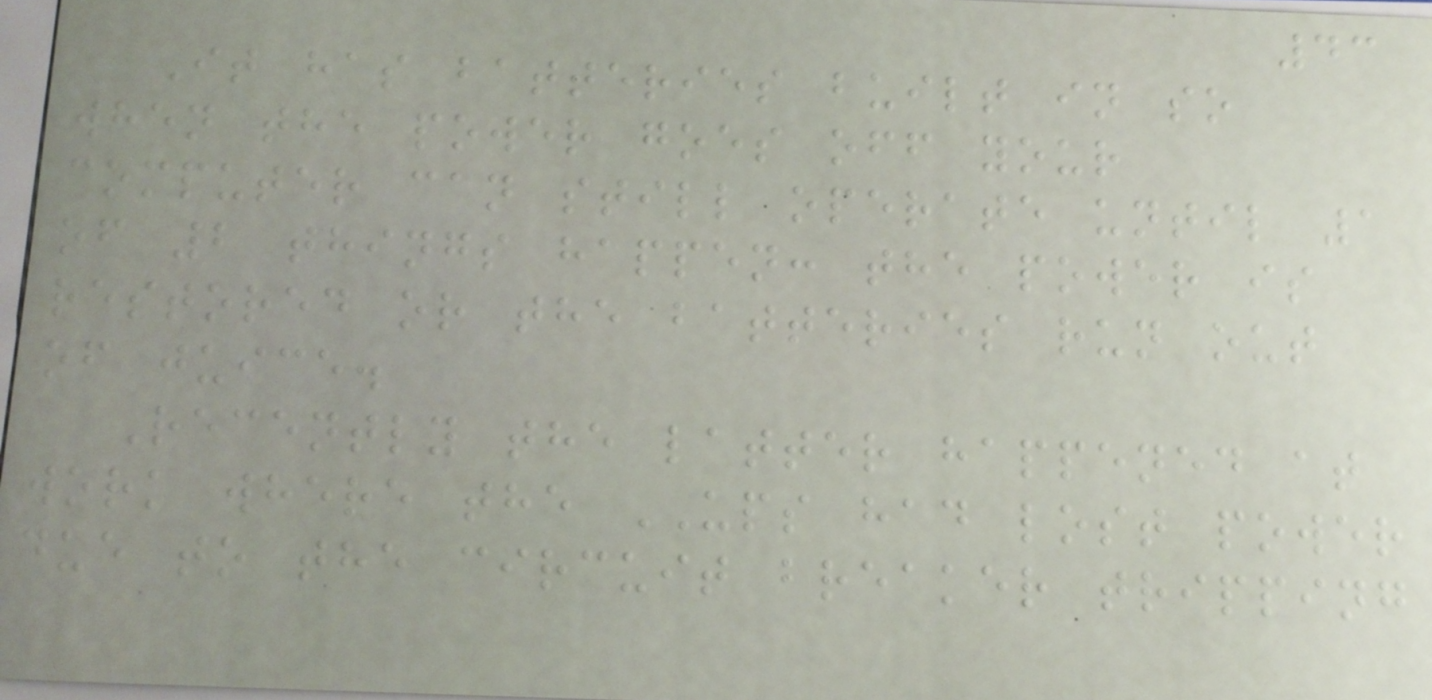43
It has batteries built in so
when the power goes off your
computer can still operate until 1
of 2 things happen: the power is
restored or the batteries run out
of juice.
Recently the latter happened at
work where the UPS had lost power
due to the circuit breaker tripping
